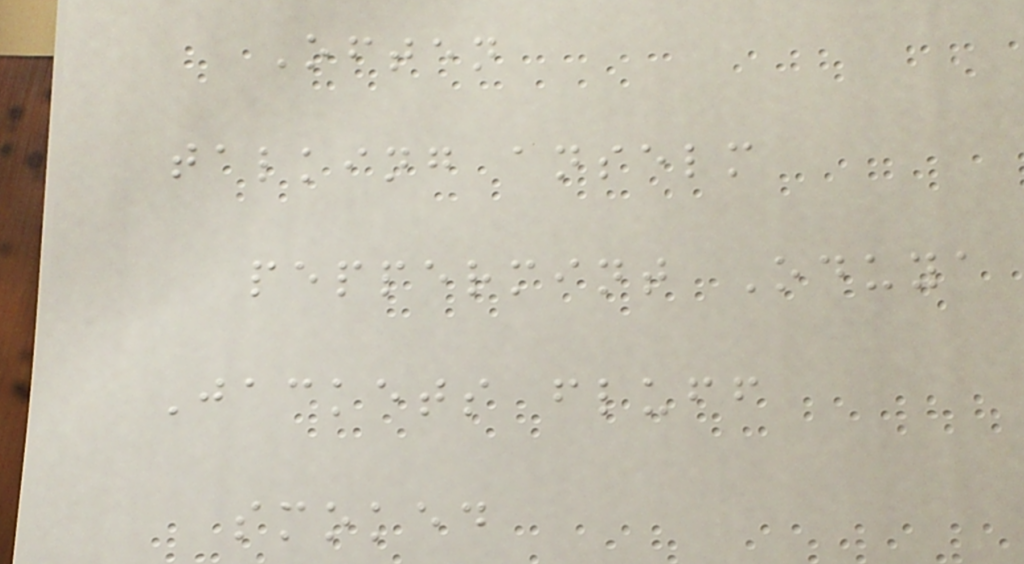Often
talking anselm
peppermint Oduya
Jackets fluff
smoked
